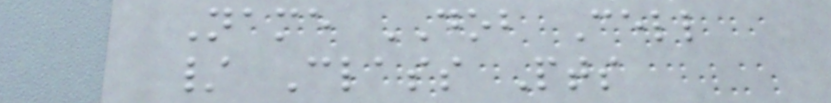Name DOB Cell
/ Class Pts
